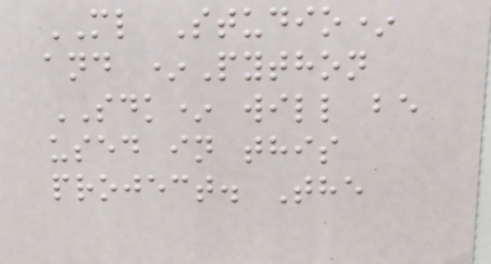ML Studio*
and *Python
SDK* will be
used in this
project. The
